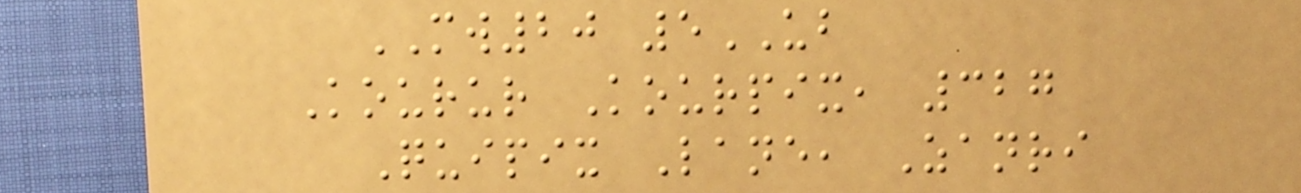MW20 5UB
Kourur Kourpix, 327
Quipix Lane, Zanri
